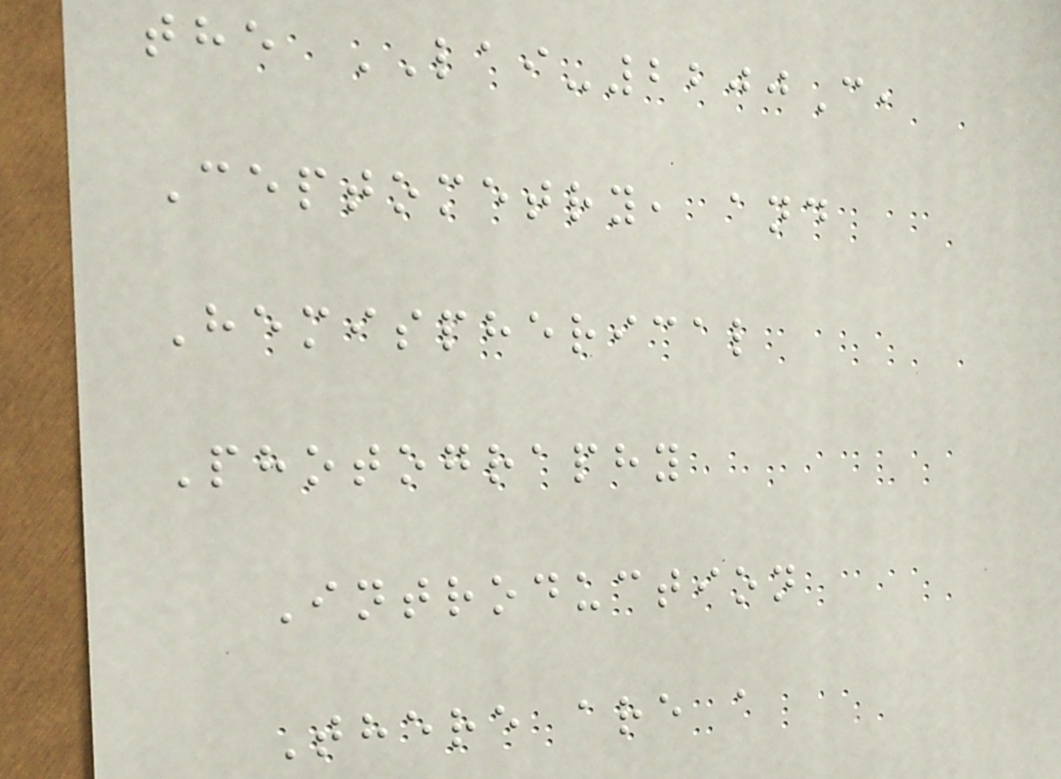the LAI-2200C,
Ceptometry, and
Hemispherical
Photography
Introduction
There are a
